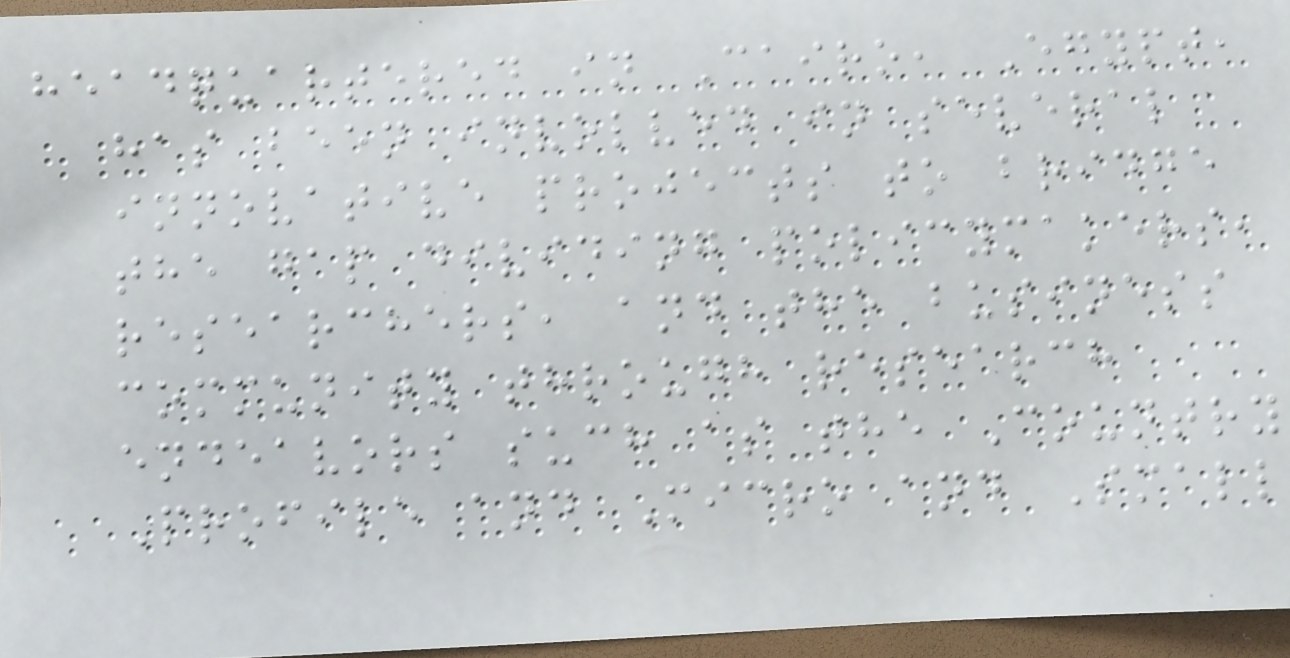headquartered in Cairo, Egypt,
has been involved in several
innovative projects to bridge
the gap dividing policymakers,
researchers, and the business
community through research
endeavors such as the Country
Profile and Micro and Small
